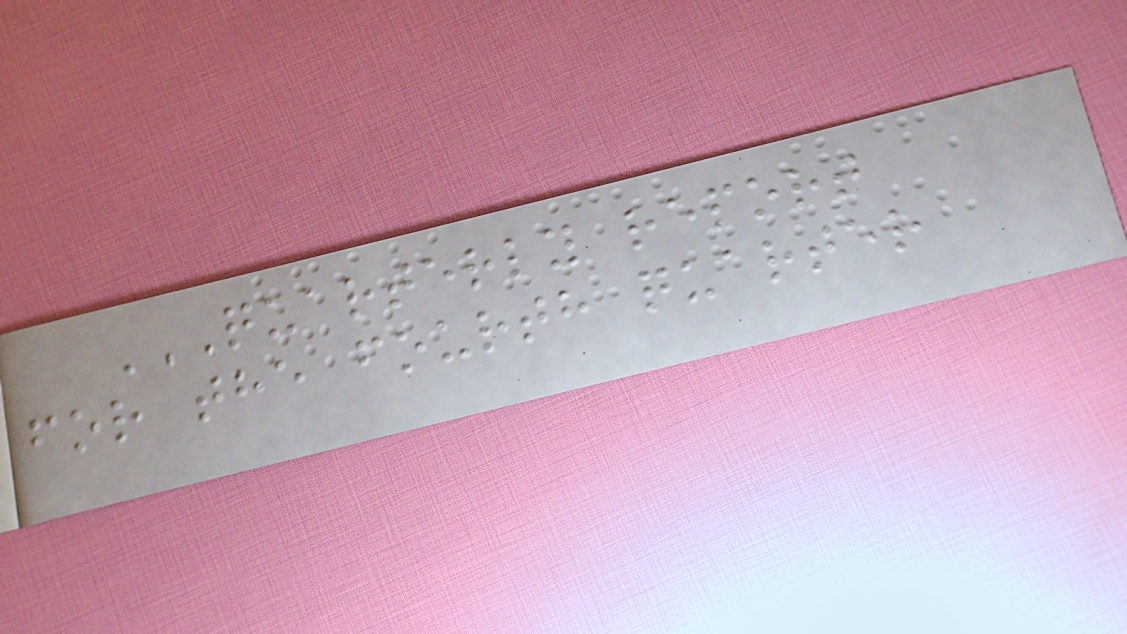QUARTERLY REPORT
FOR THE FOURTH QUARTER
